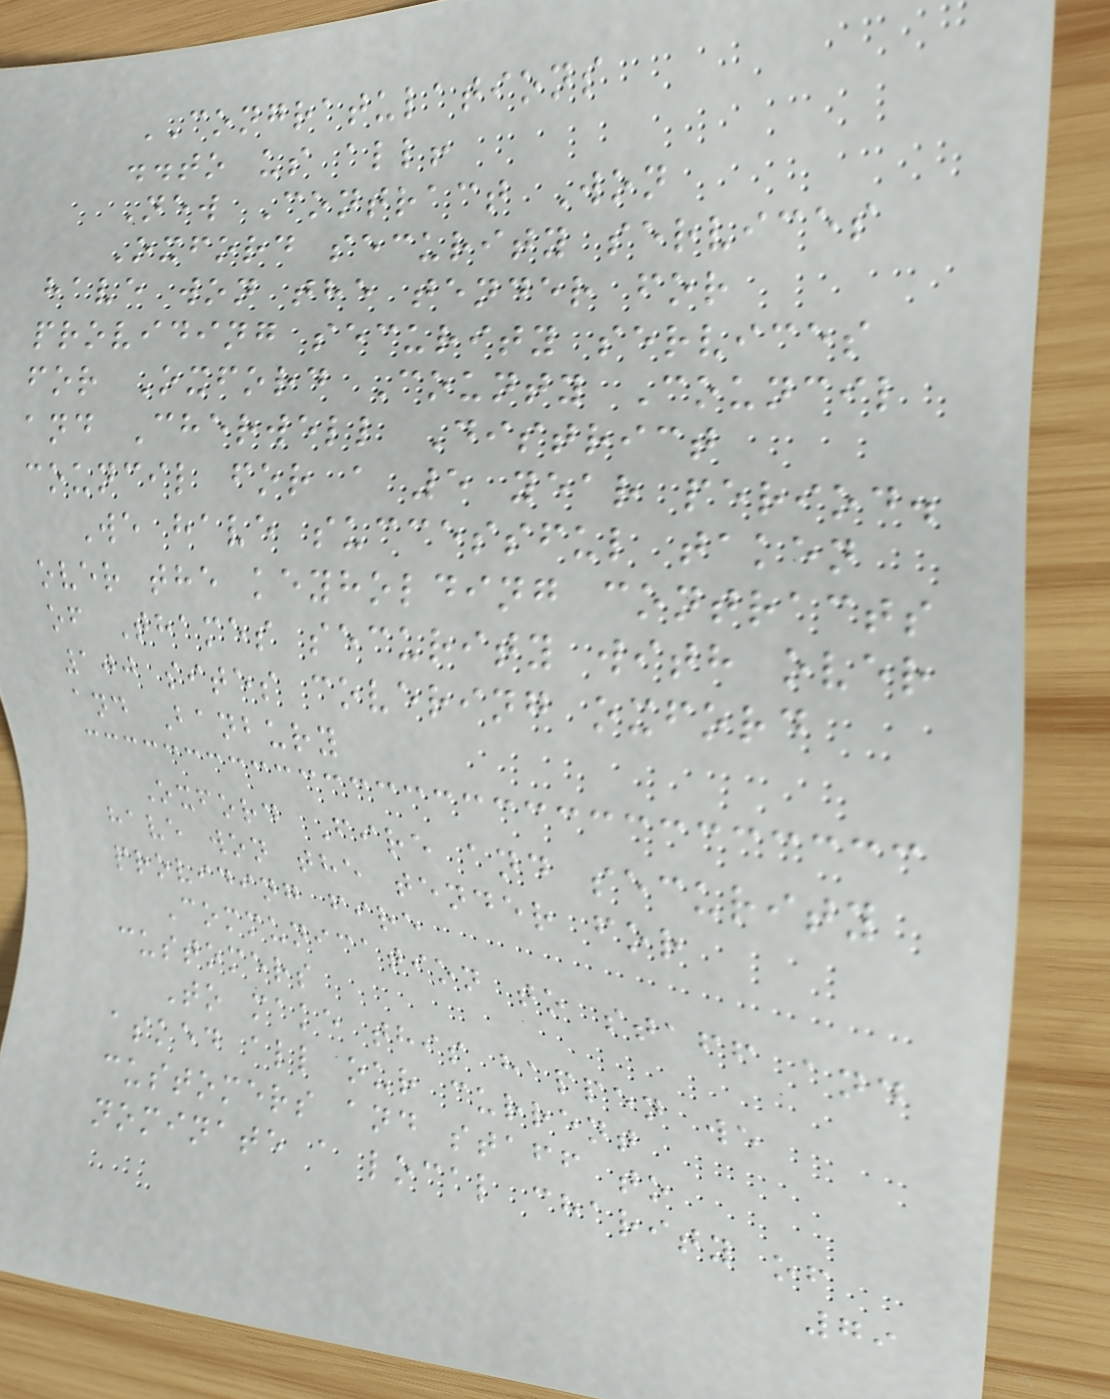CONGRATULATIONS
..to us all!
New Contract Won
Oxford security services
have won the tender for
providing security services
for Oxford County Council
and Cherwell District
council for a 5 year period.
We have successful taken
over the keyholding contracts
of Thames security with over
100 sites covering oxford
and Banbury
Oxford Fire and security
have won the tender for
providing fire
Communication to staff and
customers
To make this happen we
asked all our current
customers and staff to
nominate a local charity of
79
